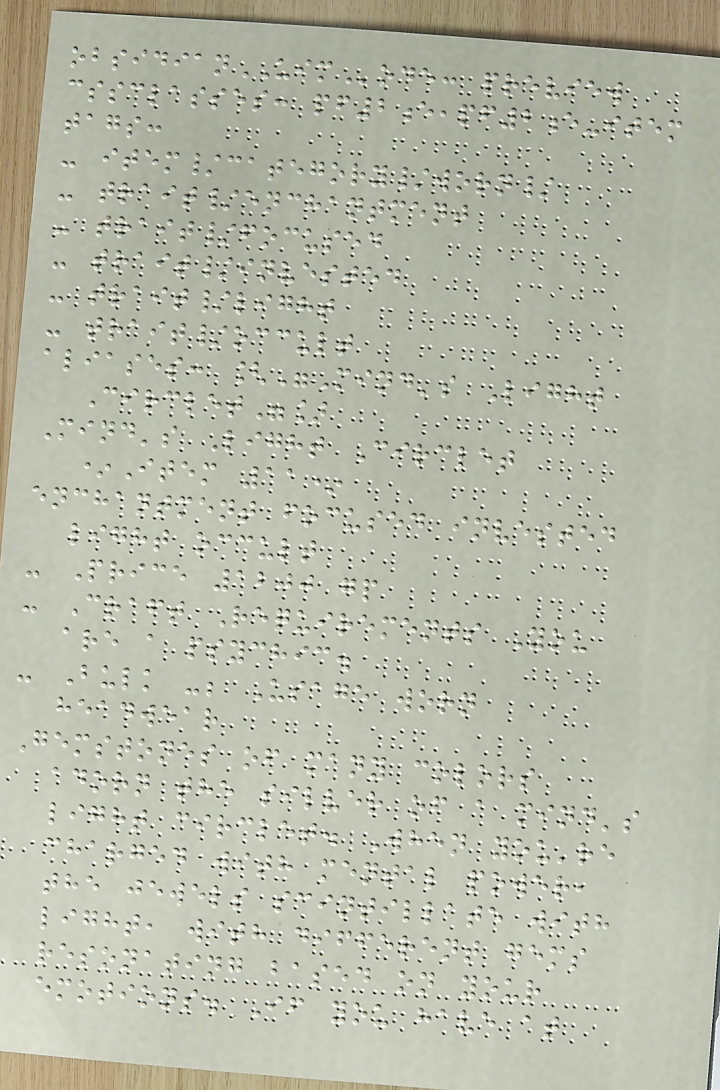obsidianUIMode: preview
cssclasses: pf2e,pf2e-item
tags:
- item/category/worn/
- trait/enchantment
- trait/focused
- trait/invested
- trait/light
- trait/occult
aliases: ["Mind's Light
Circlet"]
Mind's Light Circlet
*Item 11*
enchantment focused invested
light occult
- Price 1200 gp
- Craft Requirements You
are a psychic.
- Bulk -; Usage worn
headwear
Gemstones of many colors
adorn the silver of a mind's
light circlet. When you're
charged with mental power,
the jewels scintillate with
light, with different gems
resonating based on your
emotions. If you have at
